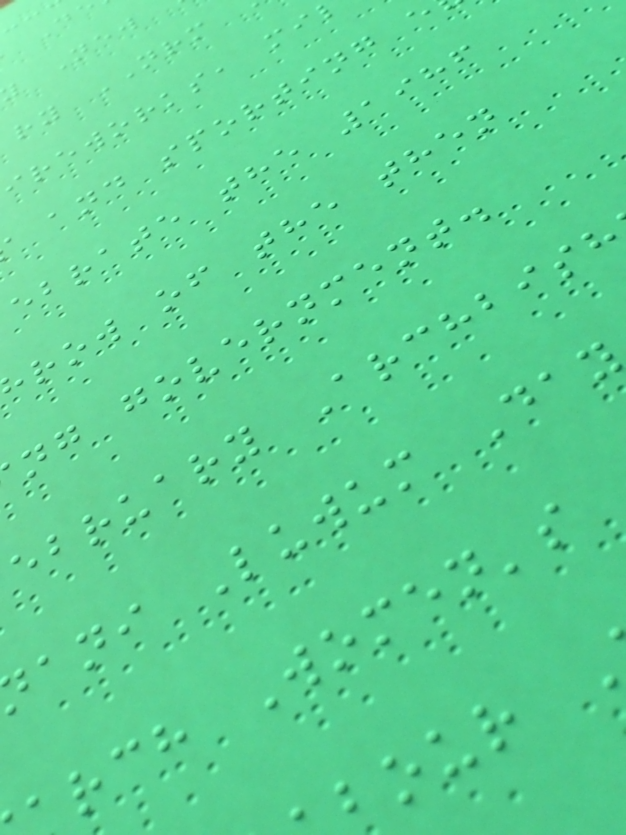ry NRM
ireworks, mi
and sporting e
ebrate the 1986
row of the then
ng government.
ebruary Archbish
ani Luwum Day
rch Women's
